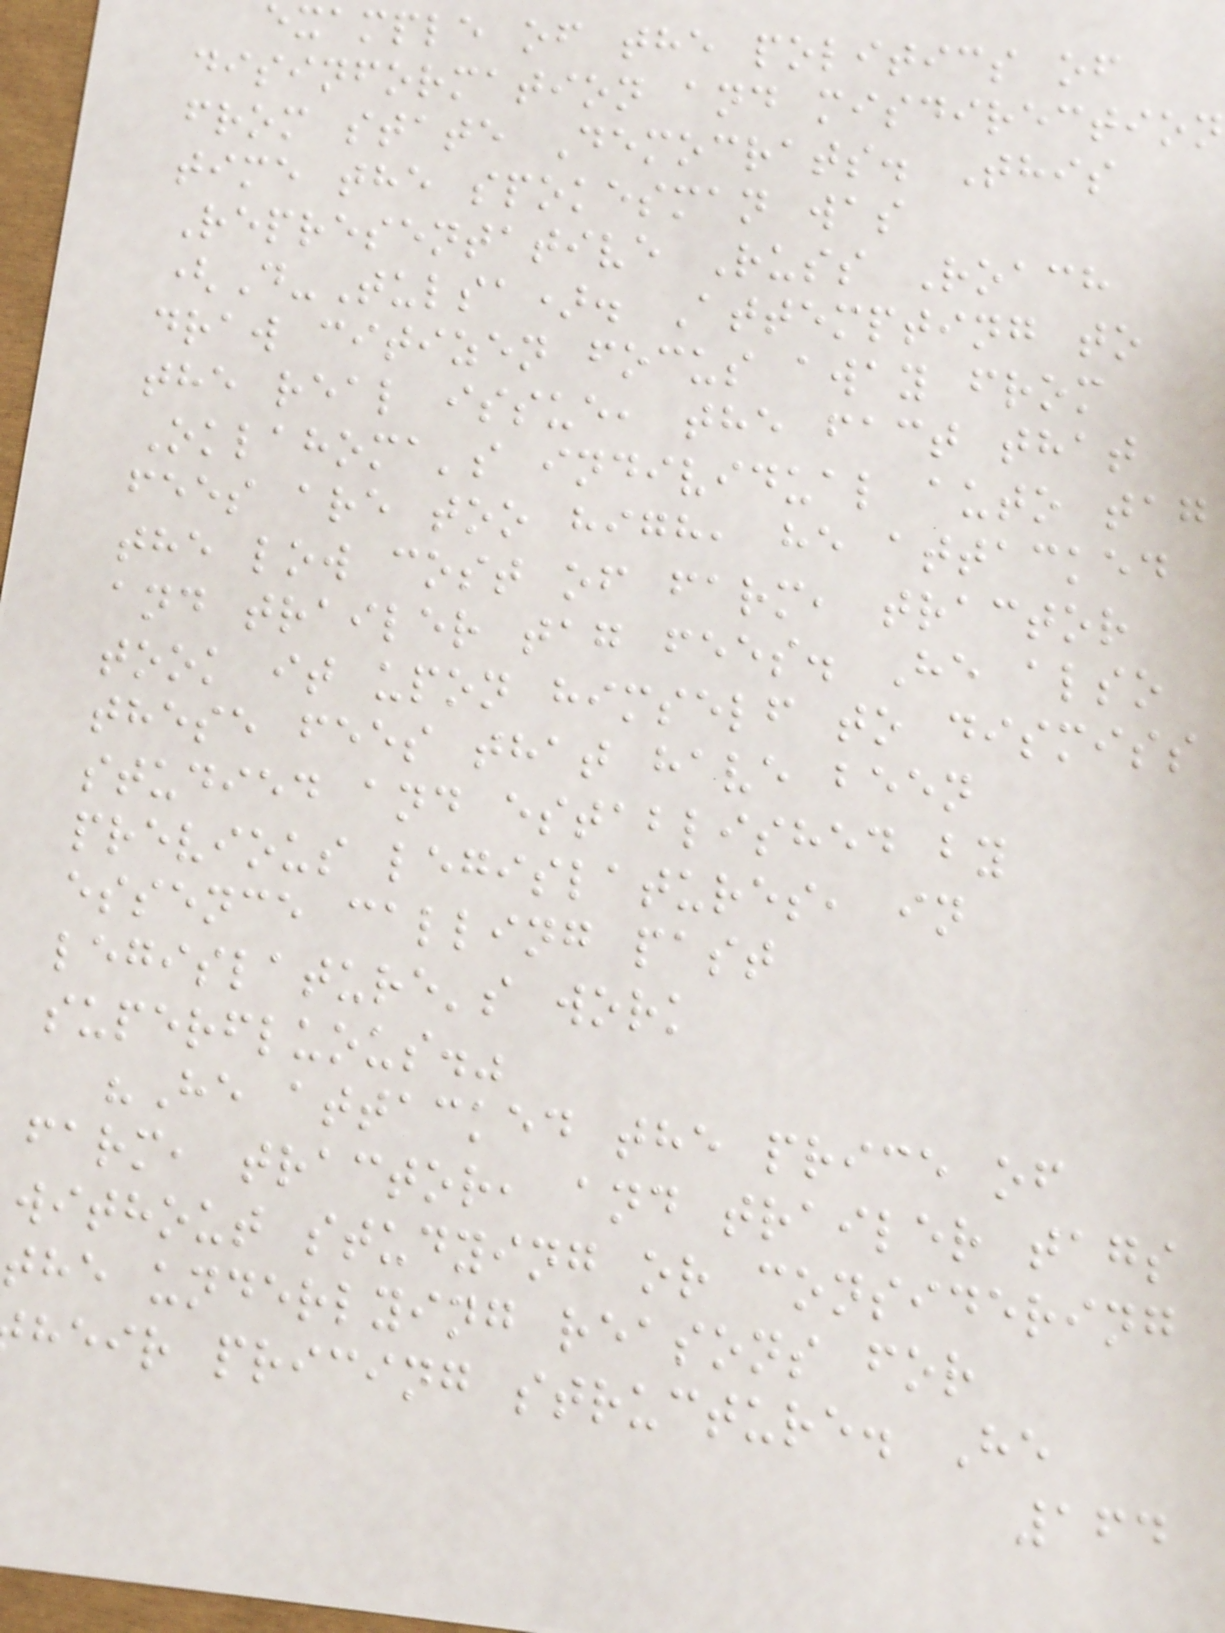example of the politics of
disinformation and misdirection
from state Democrats. This
time the spokesman was
Representative Russ Roach
(D-Tulsa). Attempting to
draw citizen focus away from
the real issue, the fact that
Oklahoma's individual auto tag
fees are too high, he attacked
the low cost of farm, tractor
and trailer tag fees. He also
took it upon himself to dismiss
these fees that have been
studied and established by
previous legislatures, in
essence calling past
legislature's work
superfluous."
"He attacked the price of
farm, tractor, and trailer tags
without studying or considering
the underlying reasons for
heir pricing structure. He
164
